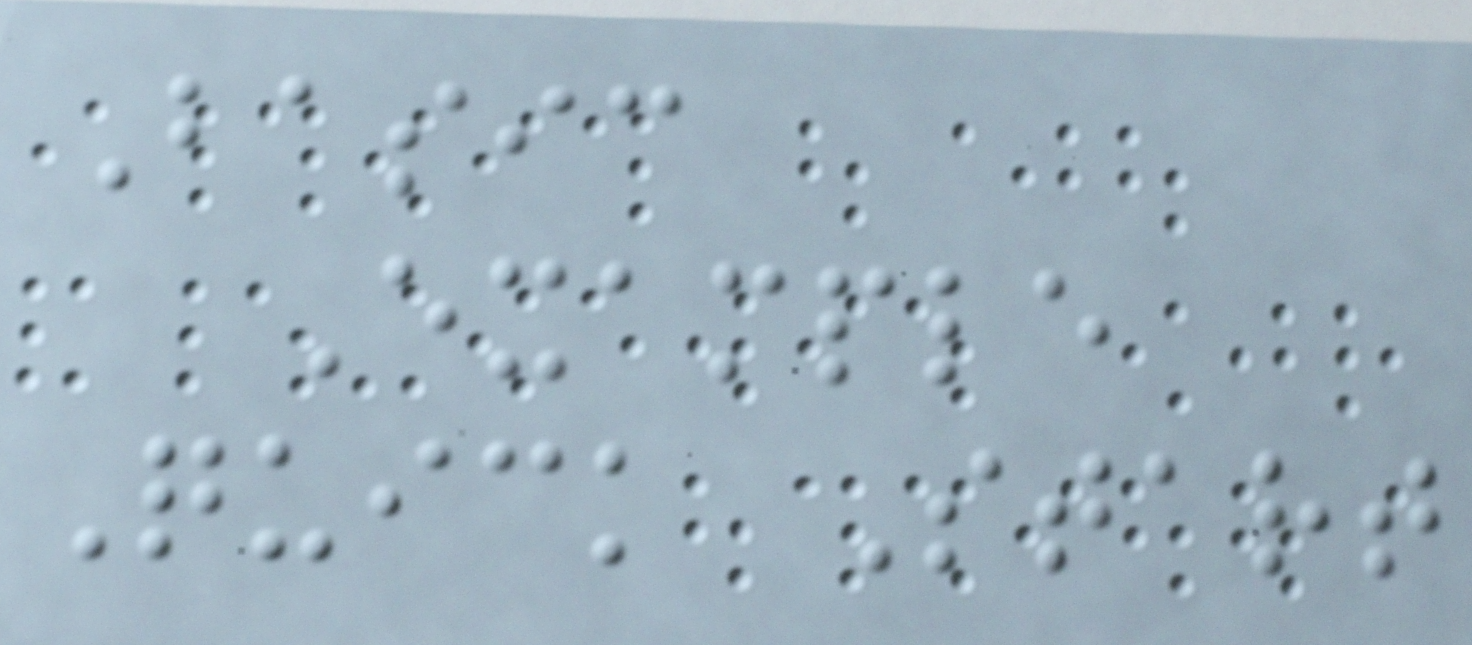Basic
Example
Quick Start
